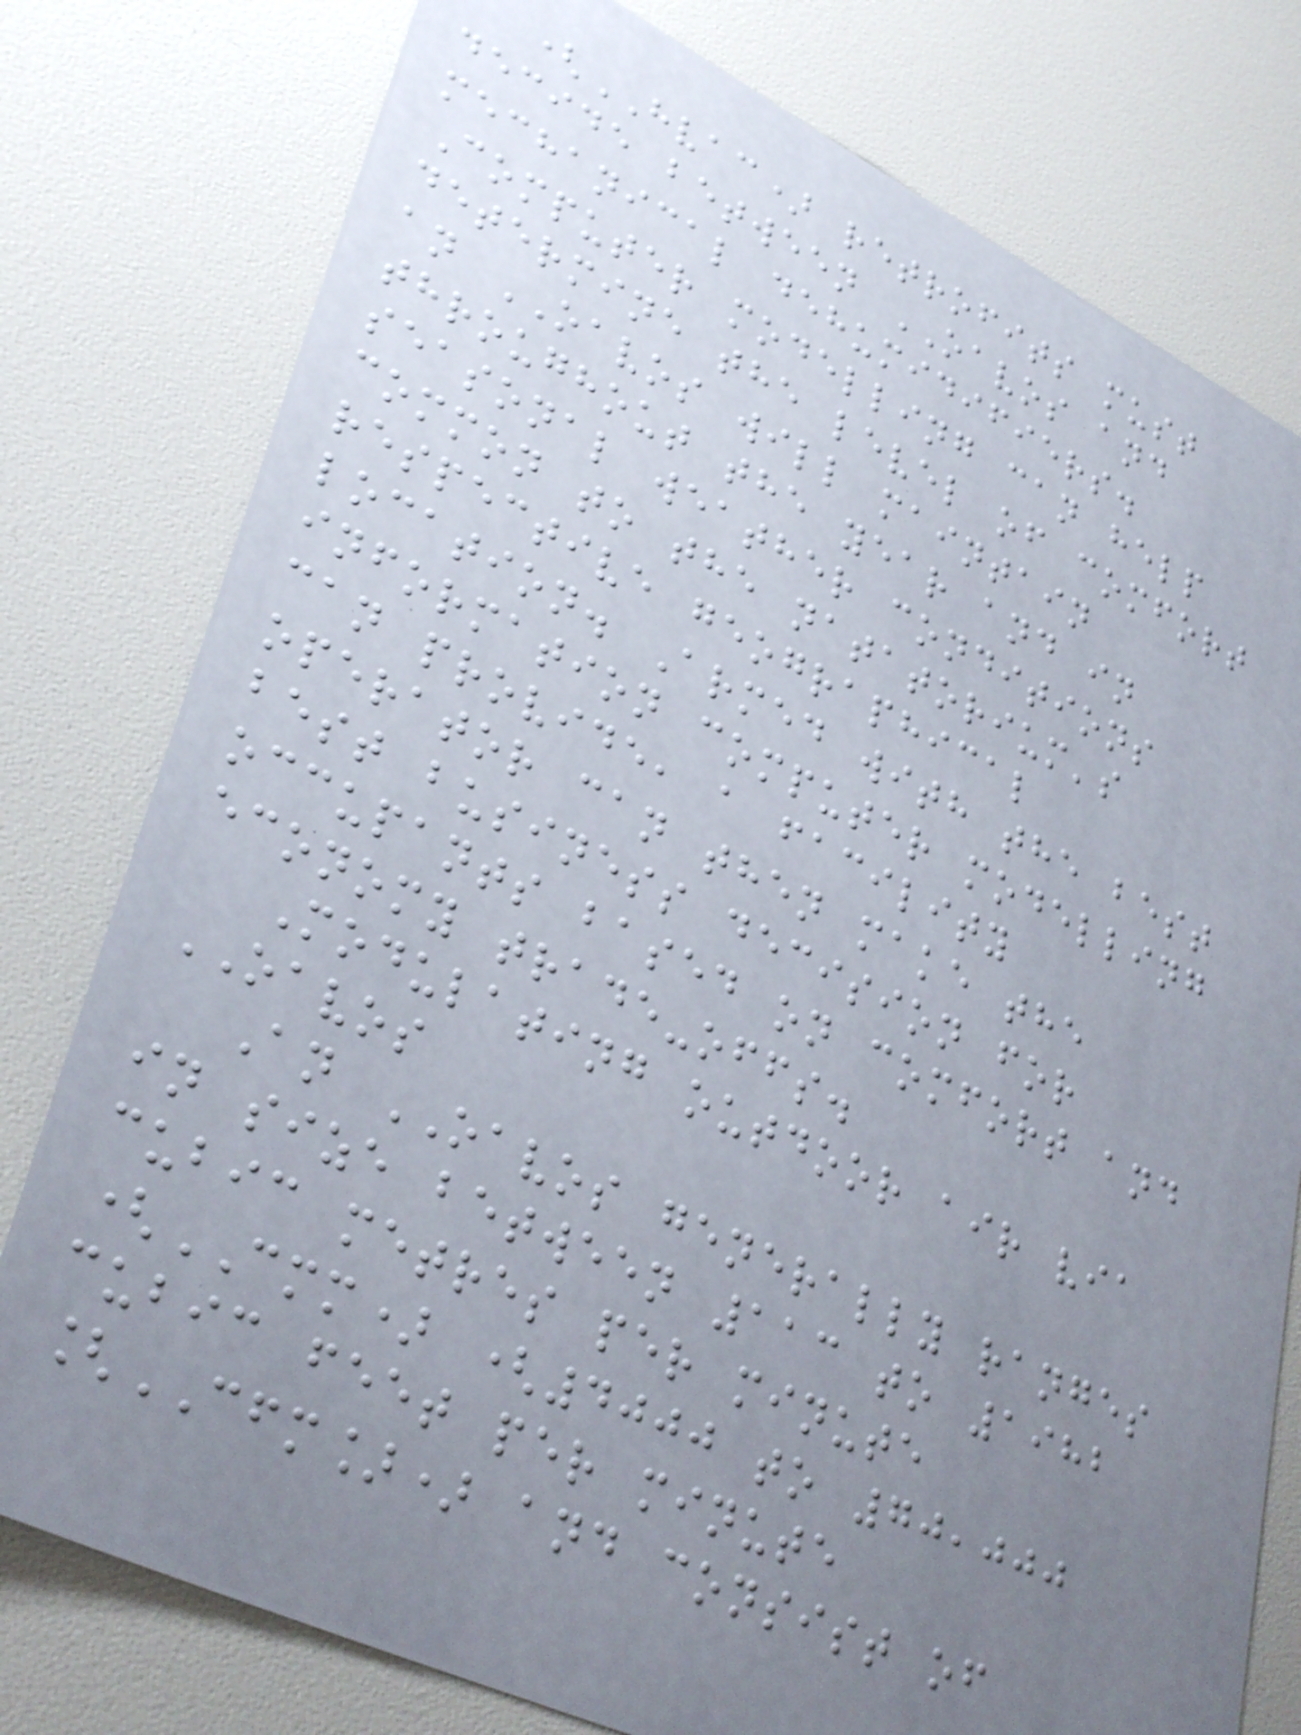(HVAC) retrofits must
decide between OAVOS and
mechanical dehumidifiers.
Computer modelling can help
determine the level of comfort
an OAVOS will maintain
throughout the year and in
seasonal weather conditions
common to the natatorium's
respective geographical
location. Armed with the best
information computer modelling
can provide, a facility
operator can then make the
best business decision for
occupants based on comfort and
economy trade-offs.
Modulating outdoor air via
OAVOS
An OAVOS generally ranges
in size between 113 to 1982
cubic metres per minute
(CMM) (4000 to 70,000
cubic feet per minute
[CFM]) and consist of
